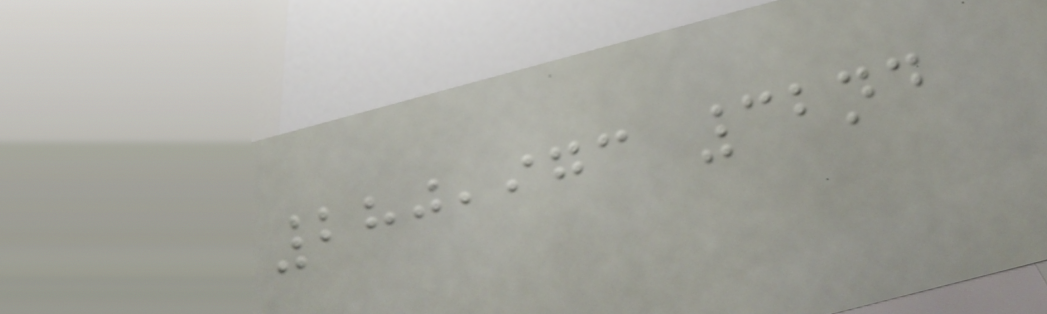280,973 32nd
